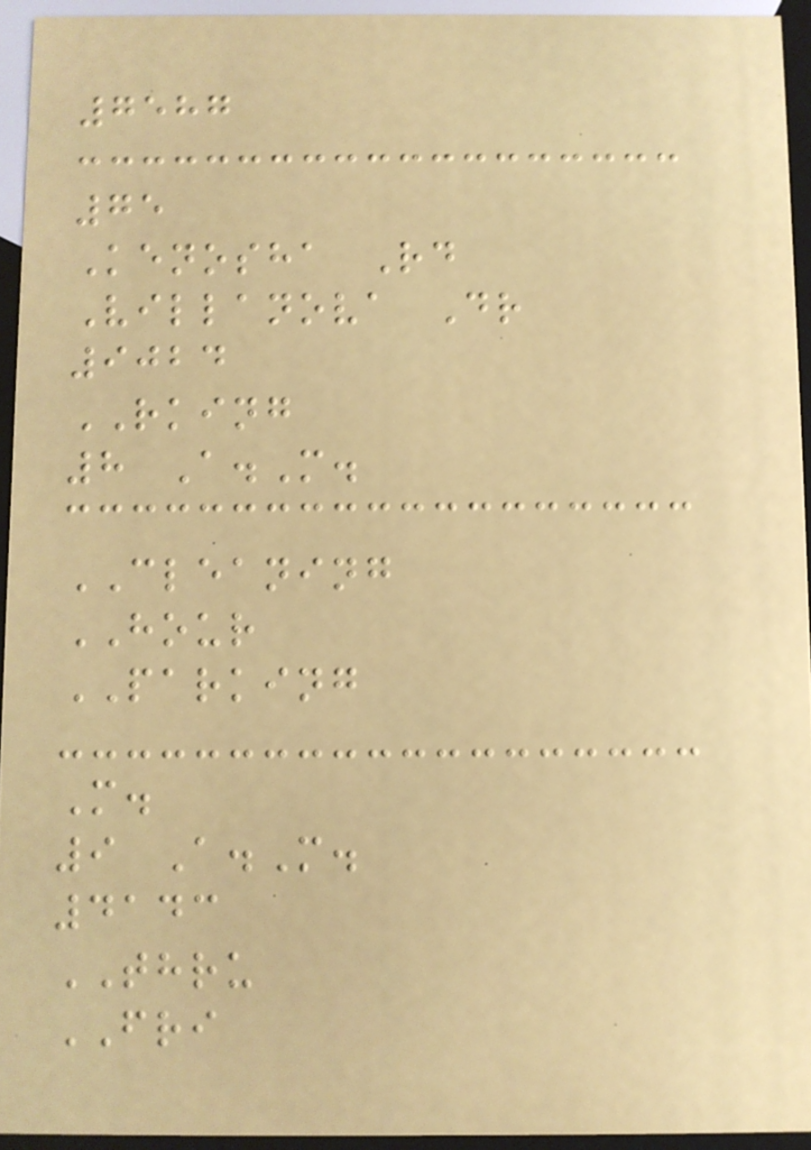7587
75
Kenosha Rd
Villanova Dr
9024
RKING
8 A.M.
CLEANING
HOUR
PARKING
M.
9 A.M.
4143
THRU
FRI
